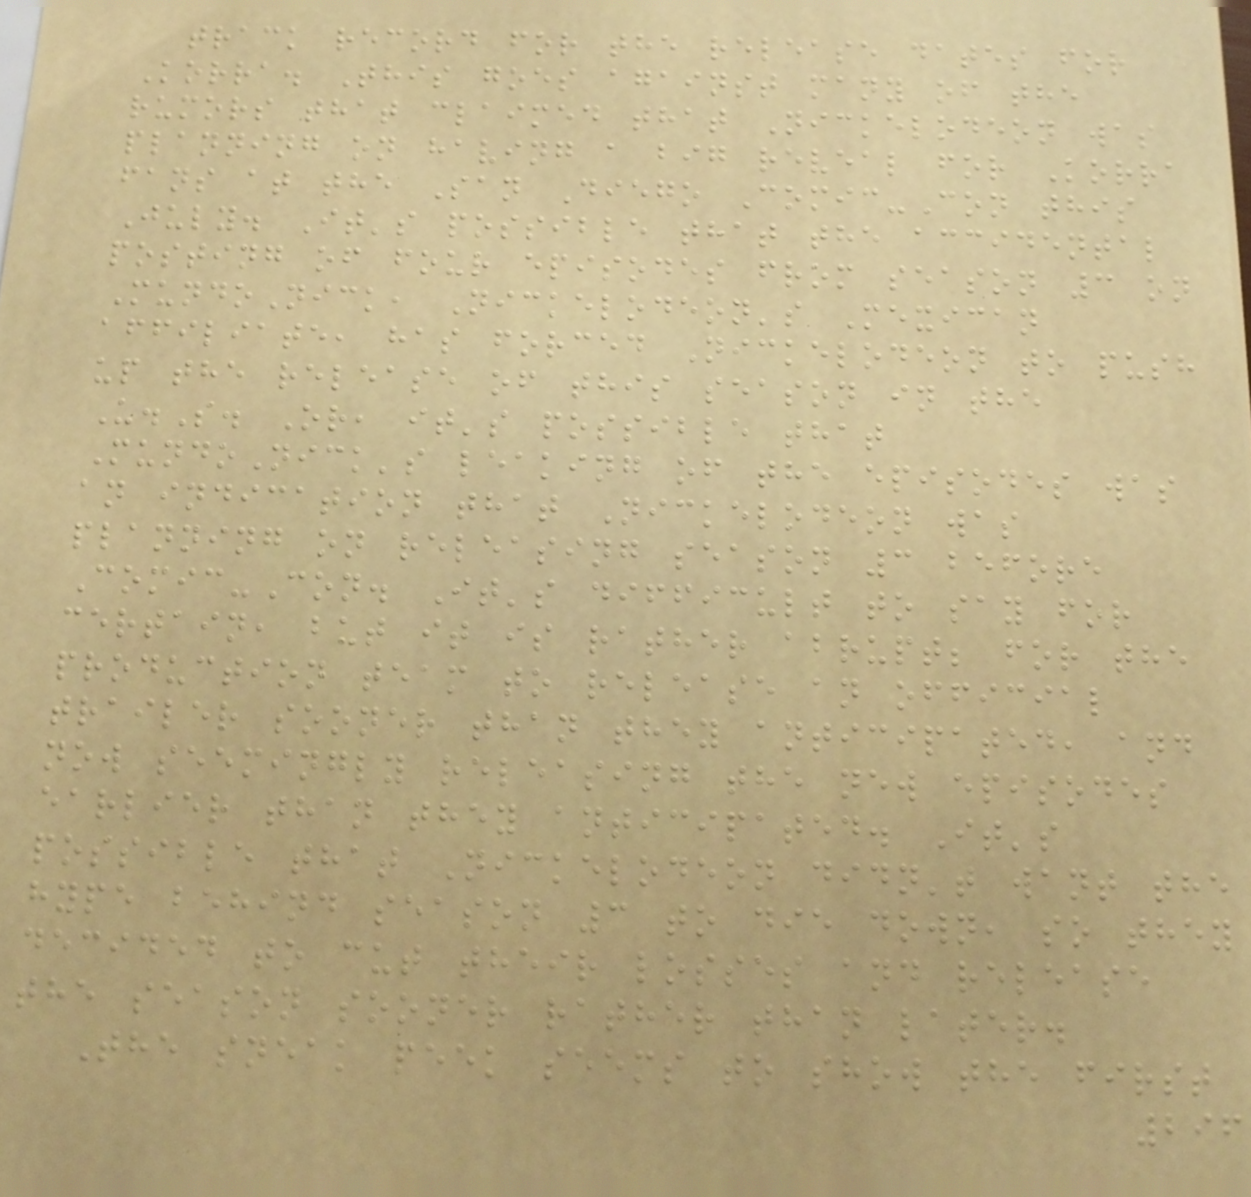track record for the release dates for
Korra. This goes against many of the
rumors that claimed that Nickelodeon was
planning on having a big reveal for Korra
fans at the San Diego Comic-Con this
July. It's possible that the accidental
posting of four episodes from season 3 on
MundoNick, Nickelodeon's Mexican
affiliate, has forced Nickelodeon to push
up the release of this season in the
U.S. Or, it's possible that
MundoNick's leaking of the episodes was
an indication that Nickelodeon was
planning on releasing season 3 before
Comic-Con. It's difficult to say for
certain, but it is rather abrupt; for the
production team to release an official
trailer sooner than they anticipated, and
now seemingly releasing the new episodes
earlier than they anticipated. It's
possible that Nickelodeon didn't want the
hype behind season 3 to die down, so they
decided to cut their losses and release
the season sooner rather than later.
The sneak peek seems to show the first
296
